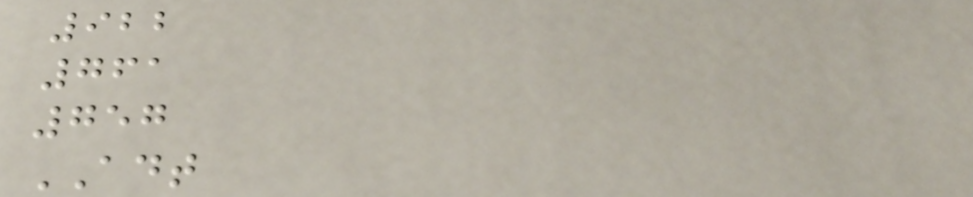922
761
757
ADT
